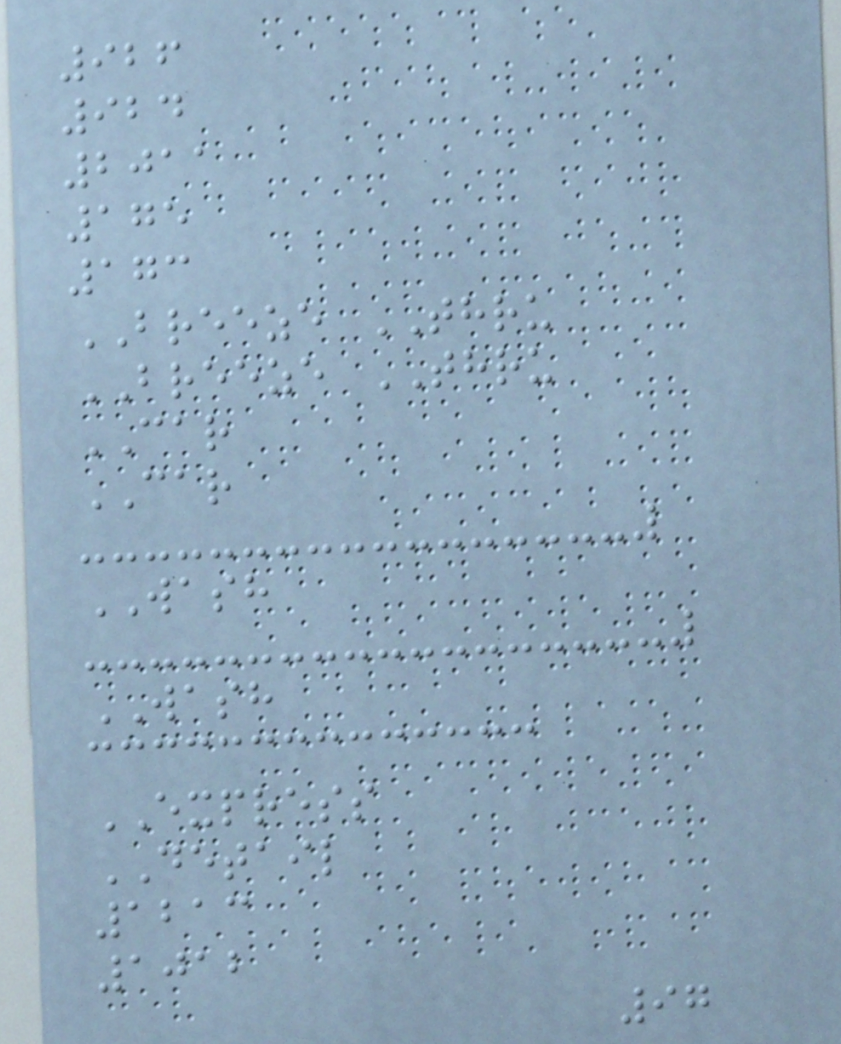926
924
2011
175
173
BREEZE THRU
BREEZE THRU
CAR
CAR
WASH
WASH
EXPRESS
DETAIL
1213
1012
97
